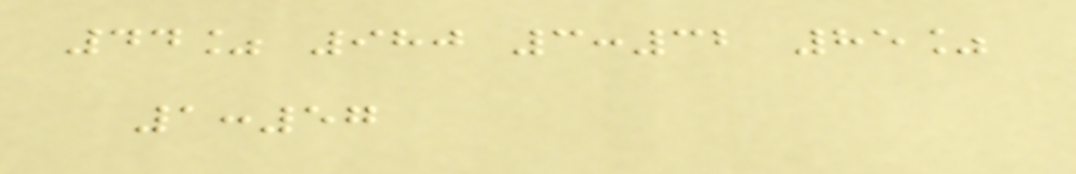44% 980 3:32 85%
1:57
